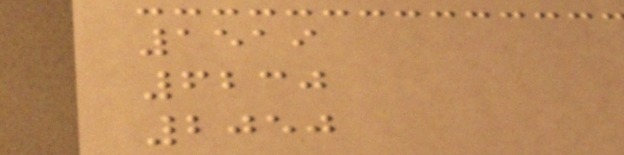1519
6230
2050
